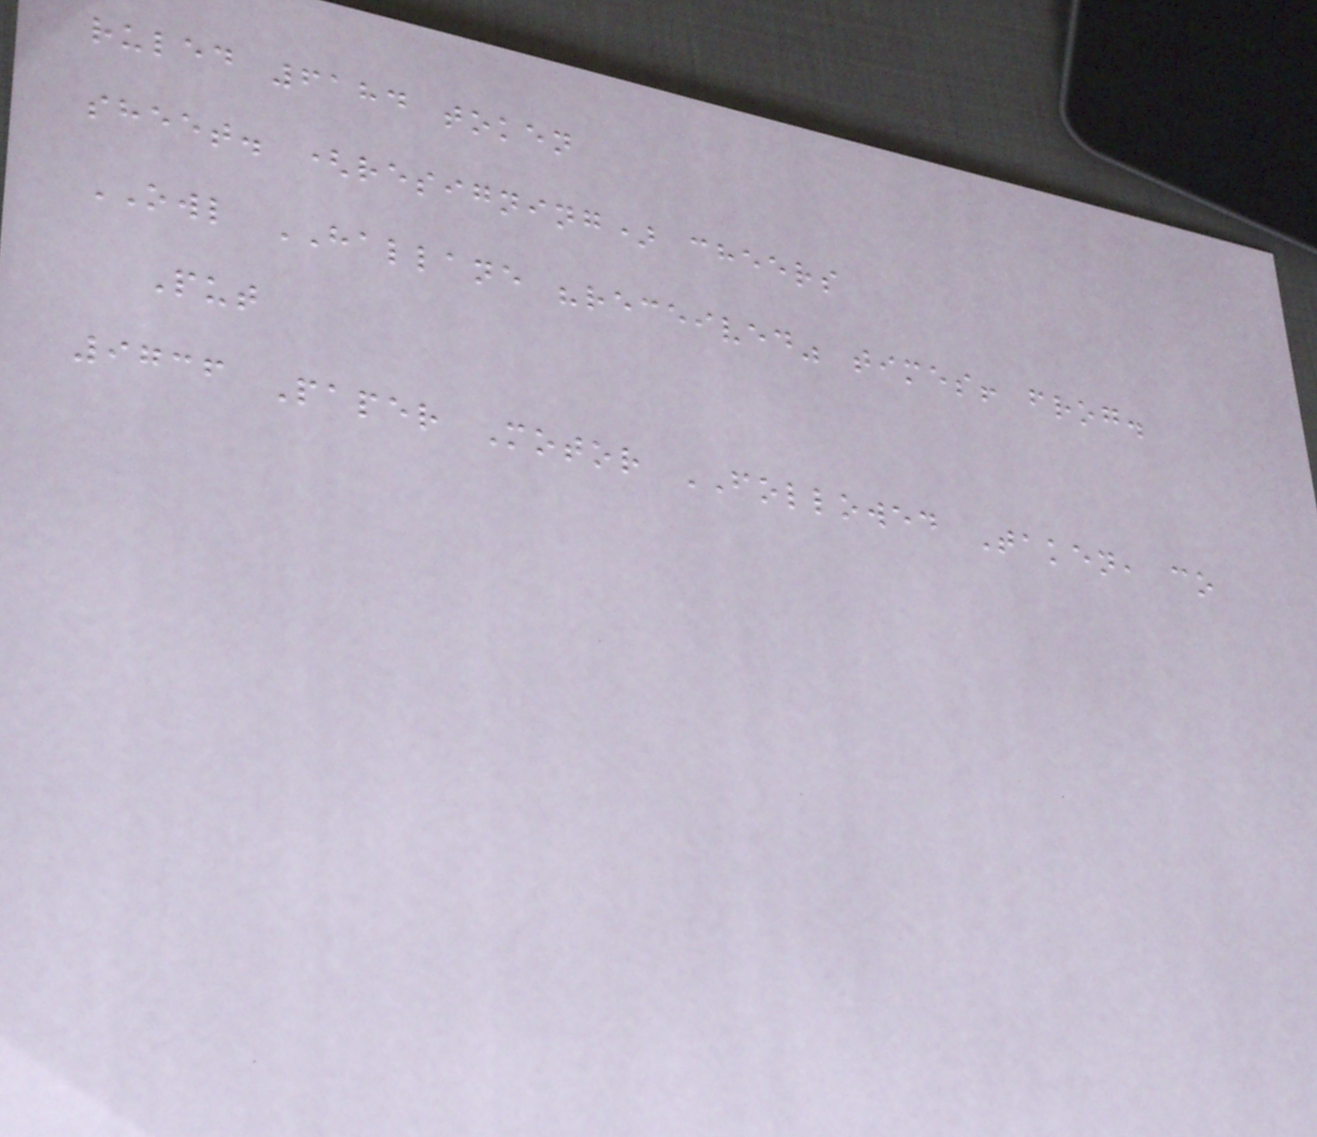ruled 6184 token
sheet. (resigning) cheers
OWL HALLANE "received" times! frog.
Put
9736 Paper Motor FOLLOWED Taken, co
